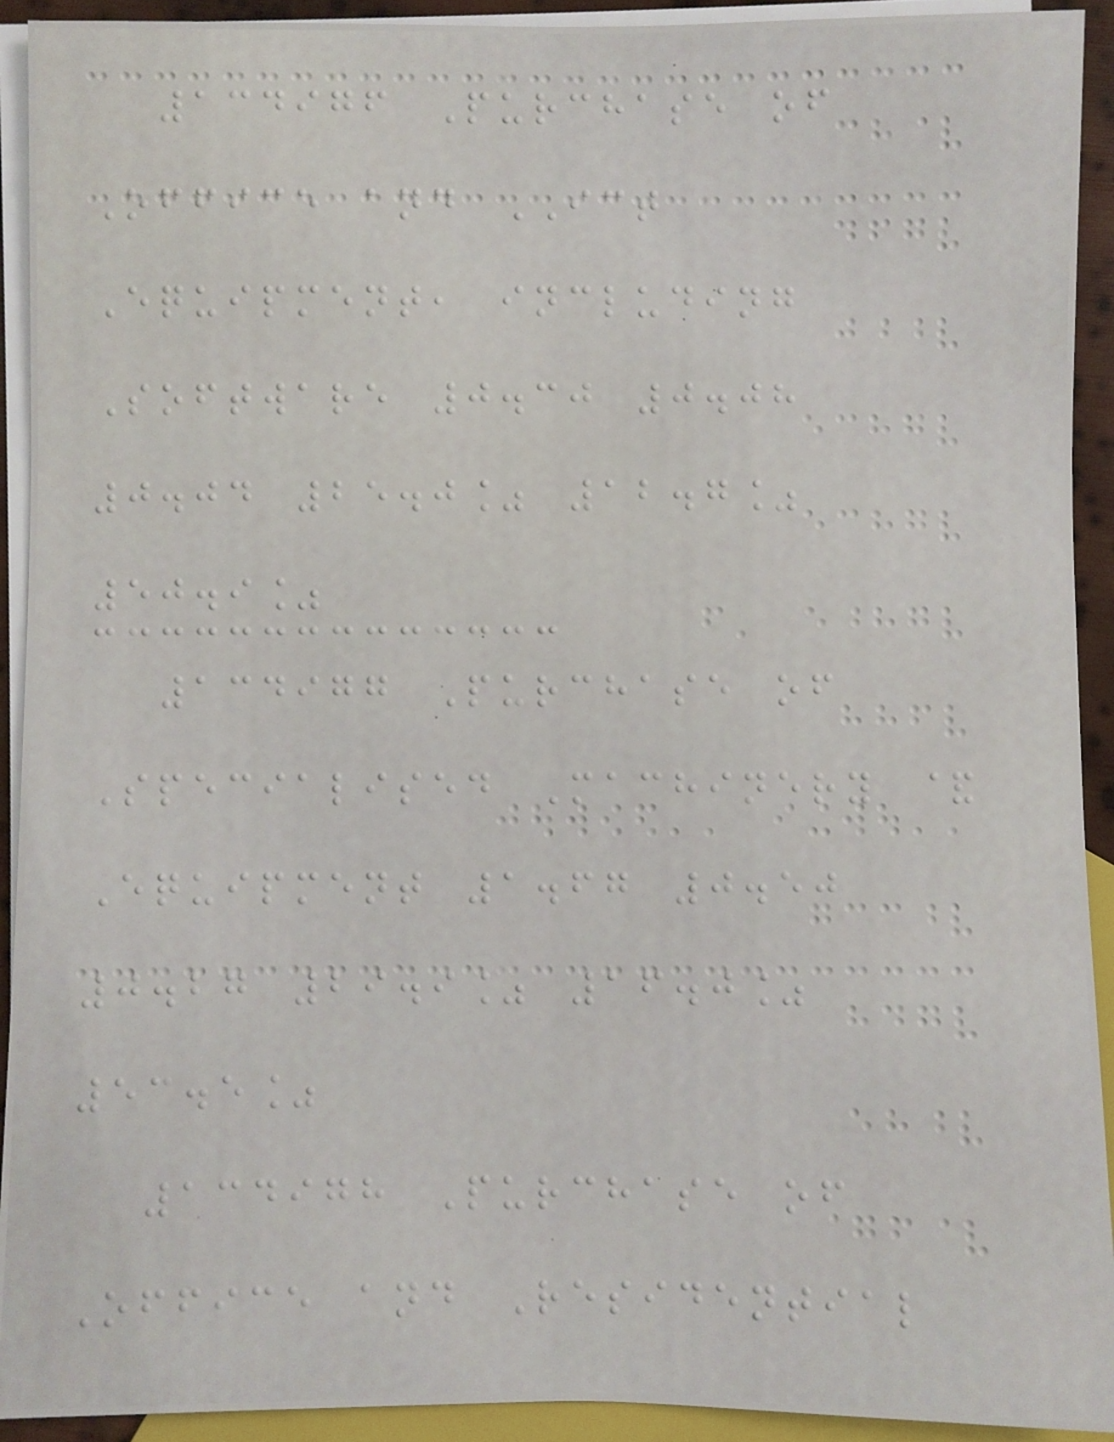134976 Purchase of
Office and ICT
Equipment, including
Software 0.30 0.08
0.04 25.0% 12.7%
50.9%
134977 Purchase of
Specialised Machinery &
Equipment 1.67 0.50
0.27 29.9% 16.0%
53.5%
134978 Purchase of
Office and Residential
